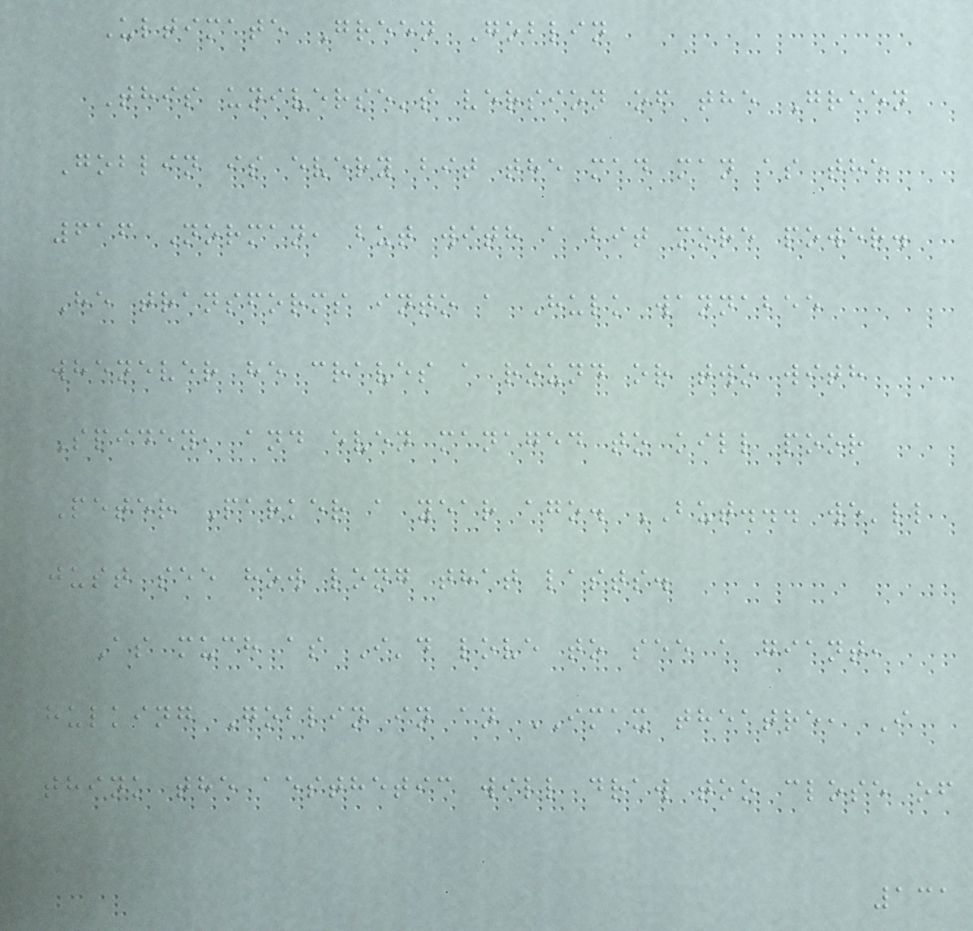Ultimate Green Goblin
This universe's version of the Green
Goblin is every bit the mad man as the
616 Norman, but with a bit more power.
He transforms into a Hulk wannabee
whenever he craves a round or two with
Spidey, and even managed to kill poor
Peter Parker a year ago. BUT... we'll
just see how long that lasts.
As much as I'd love to see a giant,
hulking Goblin in an IMAX theatre, I
think the aesthetic will draw too close of
131
